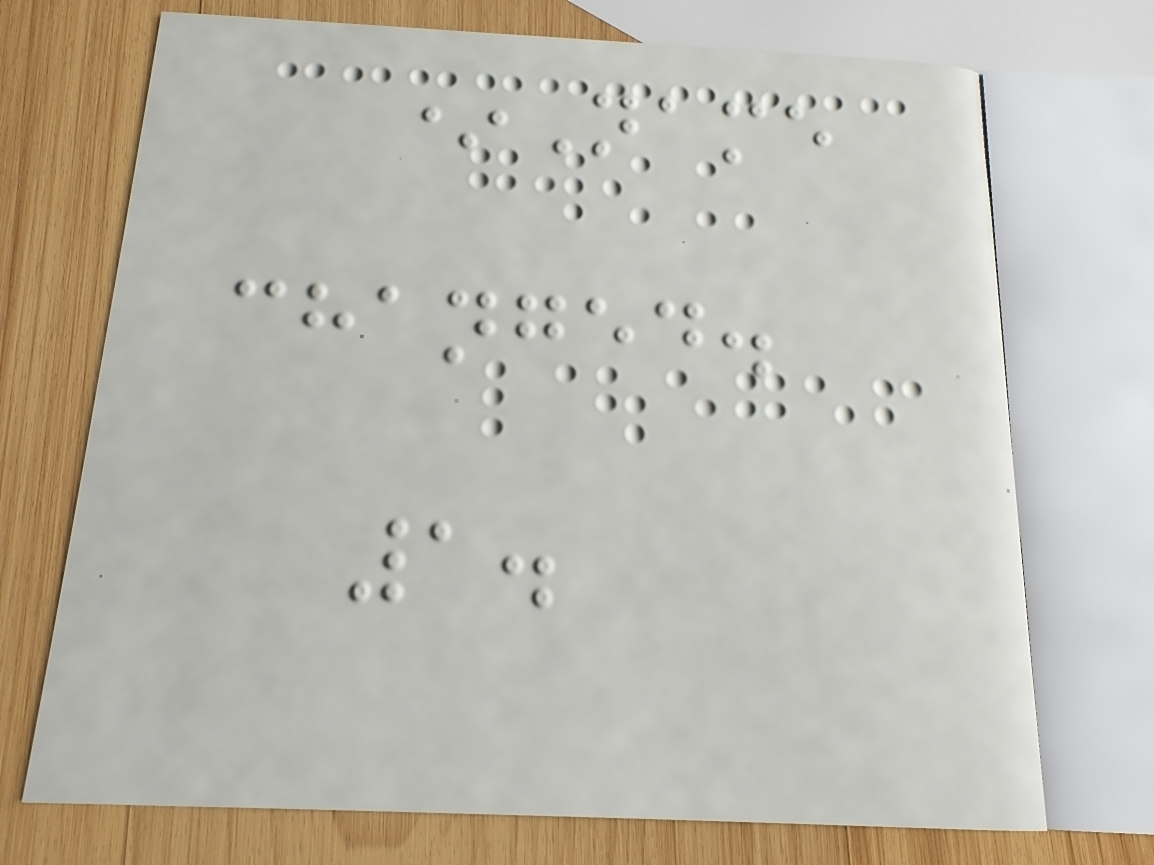*Name
changed.
1.
